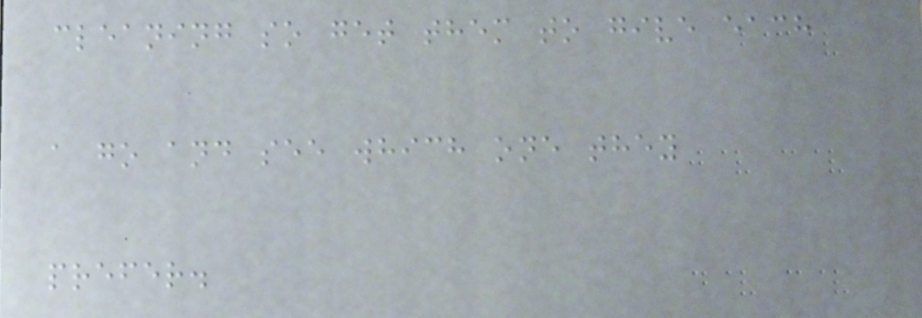cleaning so get them to give each
a go and see which one they
prefer.
